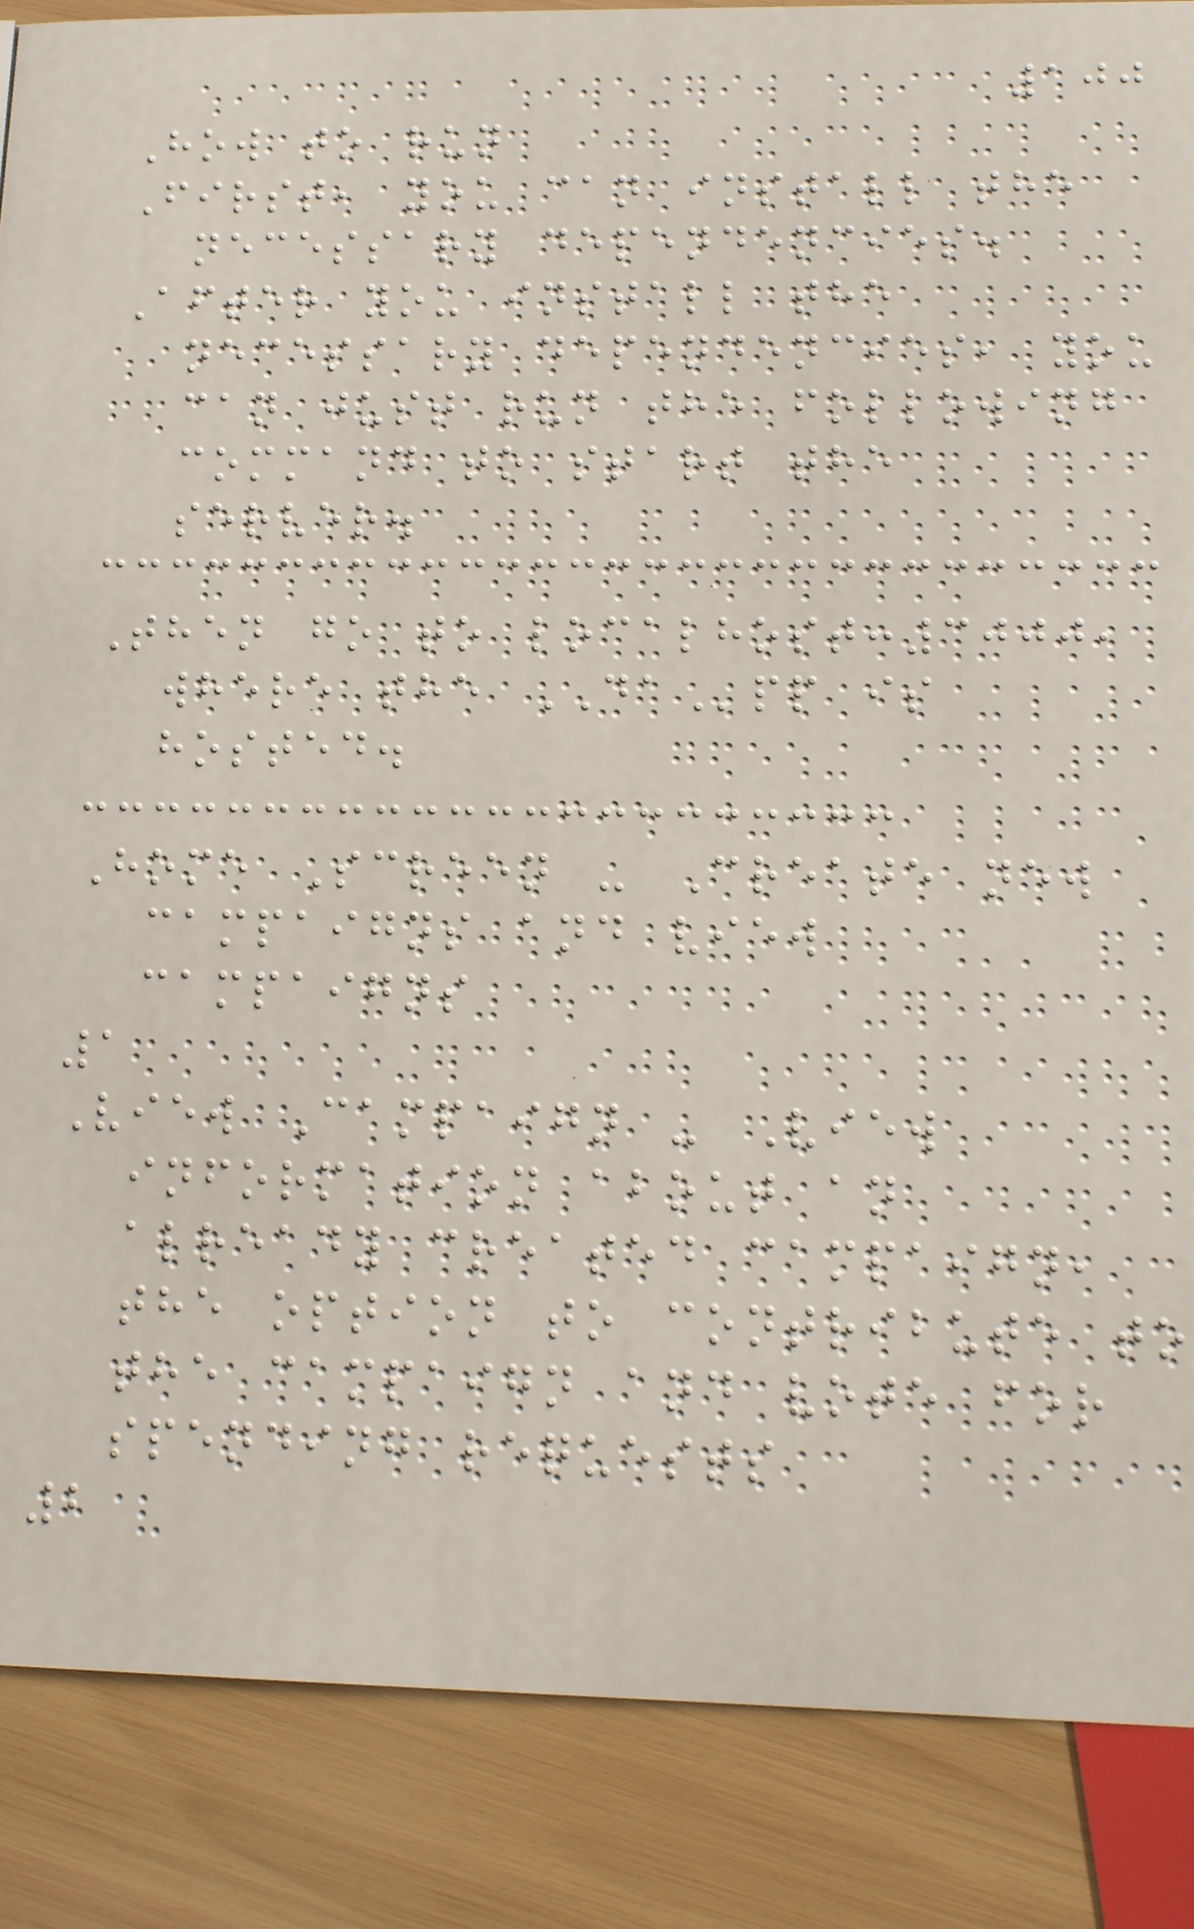100
How to run
First, you can install the
necessary dependencies.
After you install the
necessary dependencies, you
can just run the following
command to start the
server.
Then go to localhost:3000,
where the DApp is
hosted.
Home Screen - Create new
campaigns and view
campaigns
1
View Campaign - View
information about an
already created campaign,
the option to contribute to
the campaign and vote for
spending requests
2
